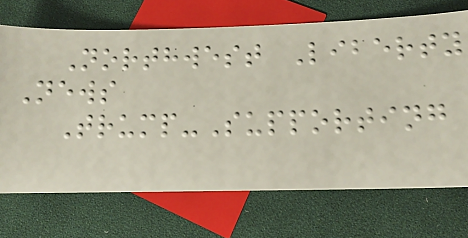Northwest Liberty
News
Trump-Supporting
